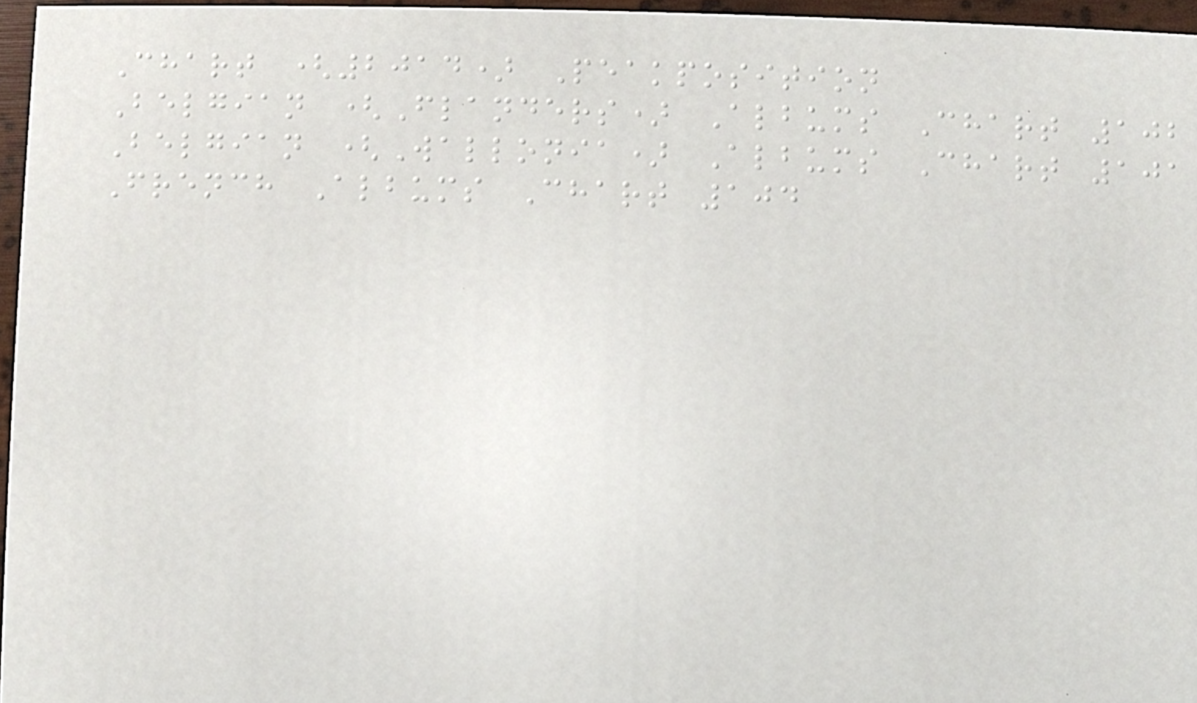Chart (2014) Peakposition
Belgian (Flanders) Albums Chart 102
Belgian (Wallonia) Albums Chart 101
French Albums Chart 104
